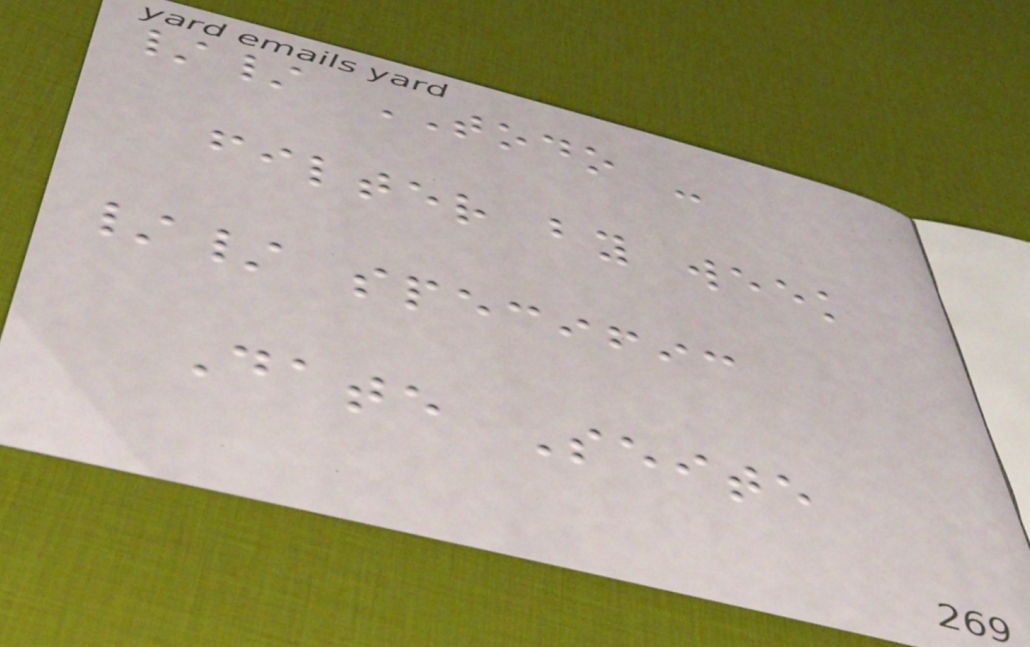// TODO -
filter by week
// specific
Date Seite
